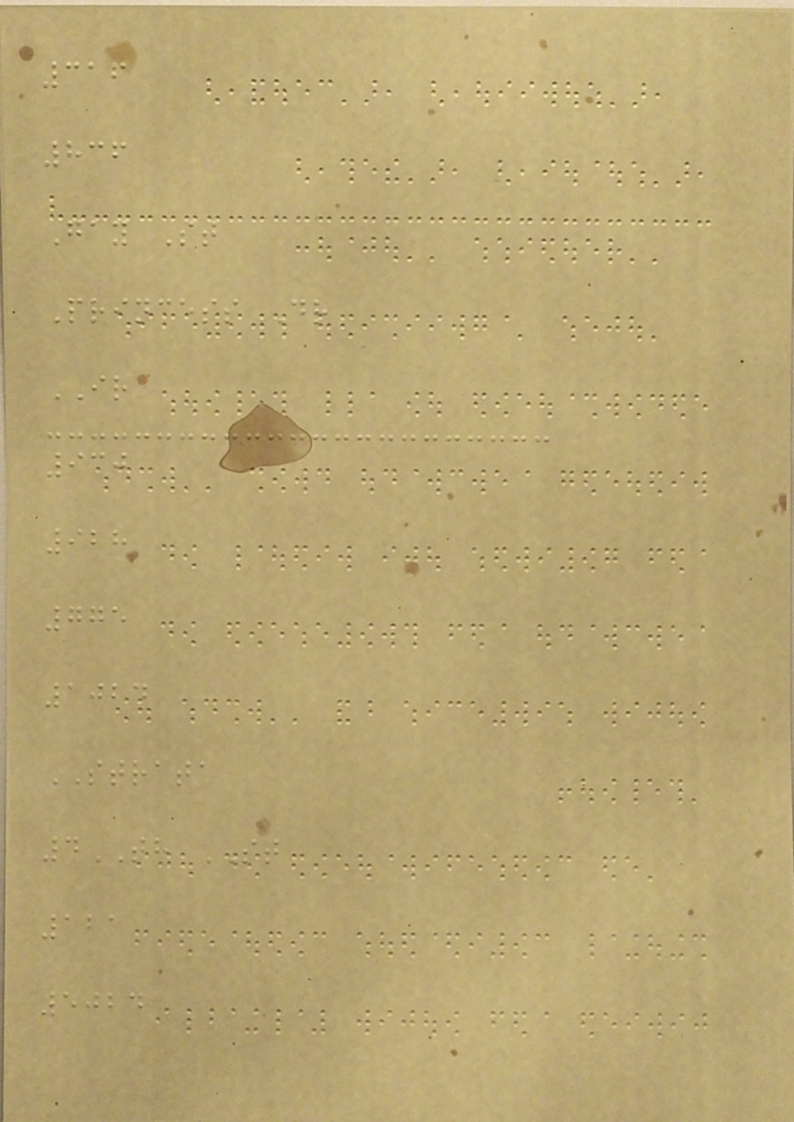316
836
Gay St
Princess Dr
IR
930
928
775
1024
STRATA
4TH ST
121
5024
